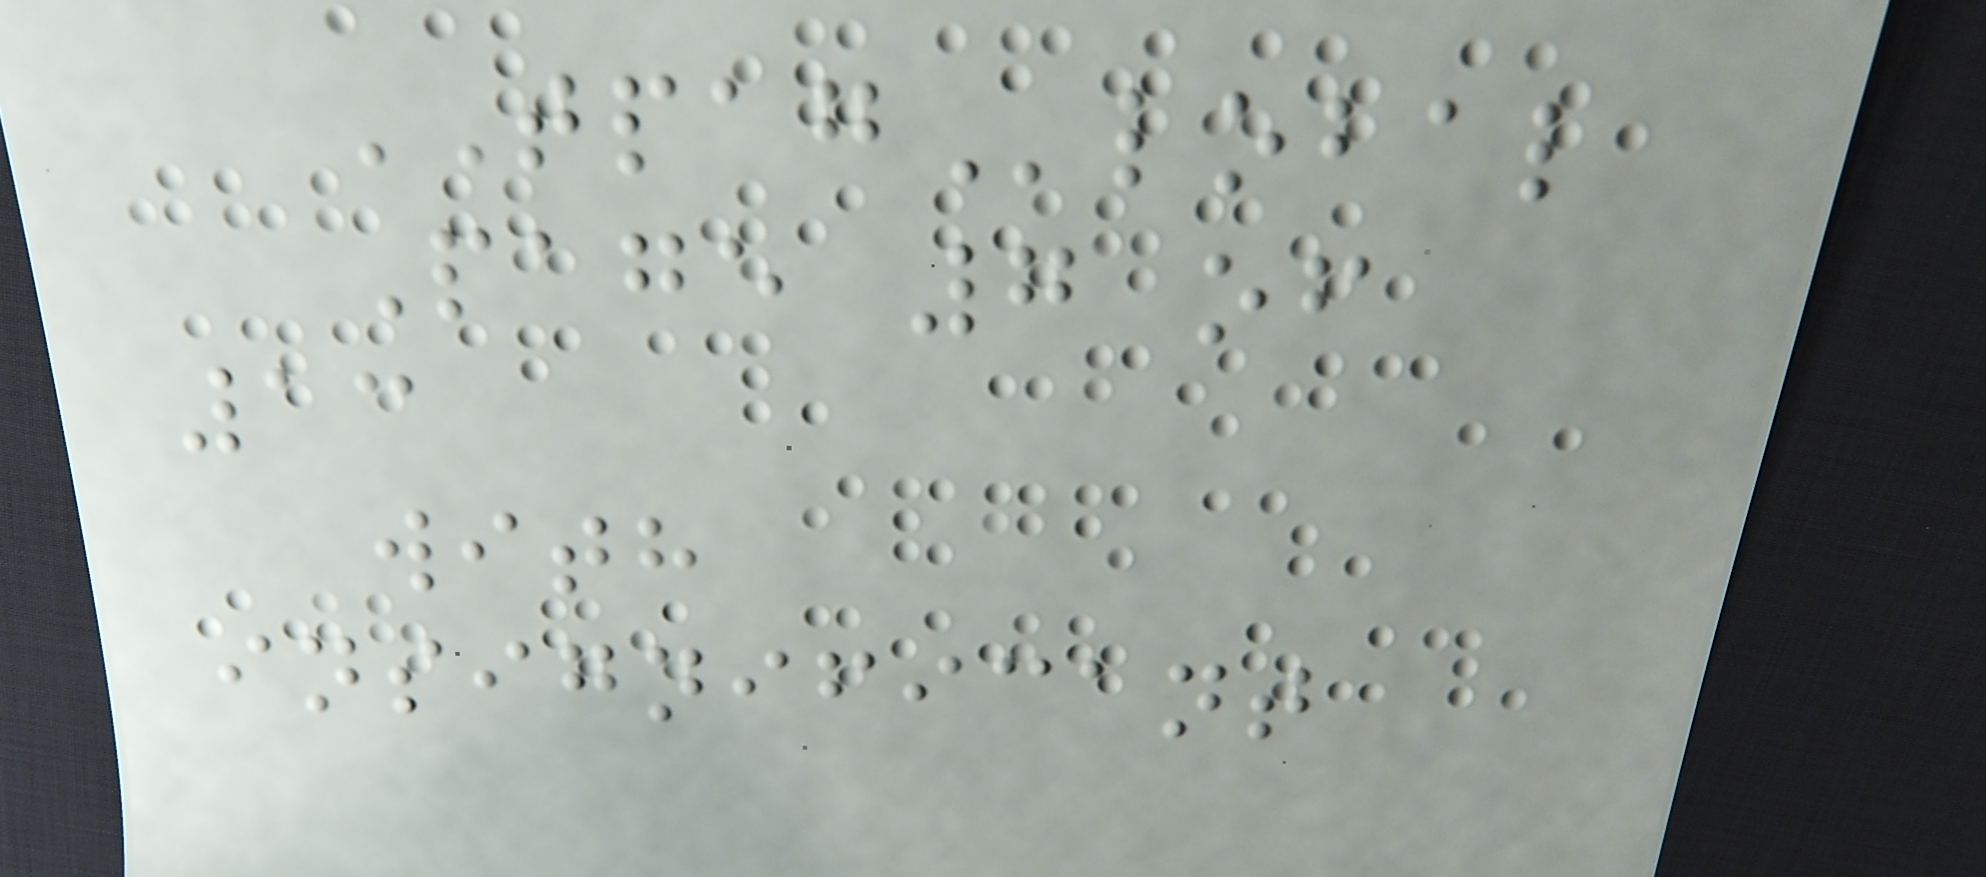TPAGlobal
Page 7 of
13
with
insignificant
